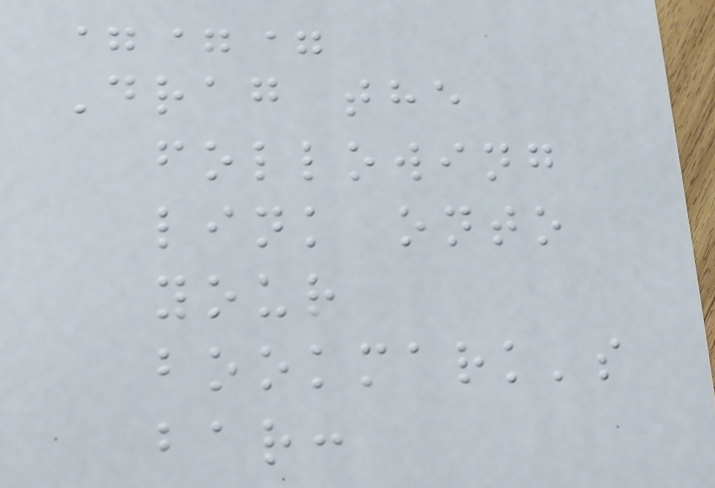===
Drag the
following
link onto
your
bookmark's
bar:
